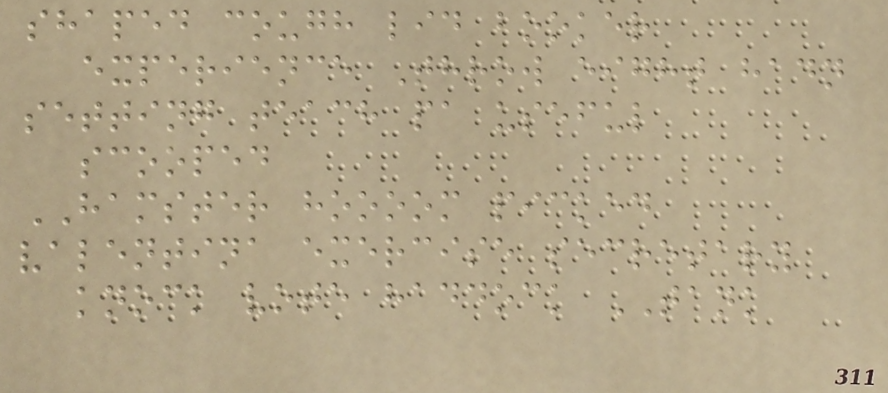shaped cough lid booker
experience Throw eight hadn
setting teach pa useful
scooped
HAMSTER hoooom picked
valentina exercise secretary
knock vote haddock TANK
